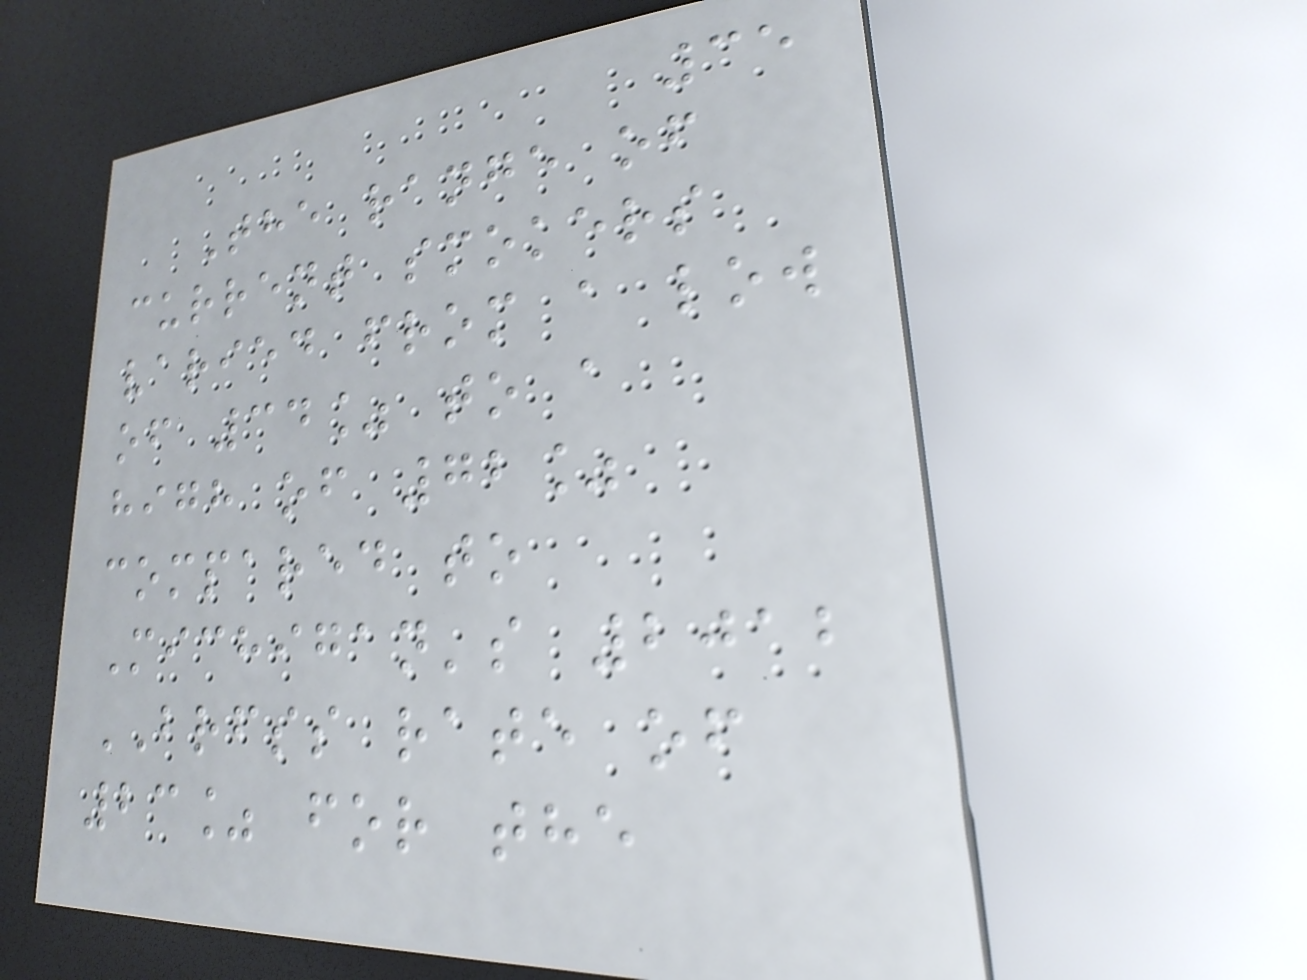35
The range of
current smokers
varied from a low
of 34% to a
high of 72%
compared to
Michigan's 2012
BRFSS rate of
23% for the
